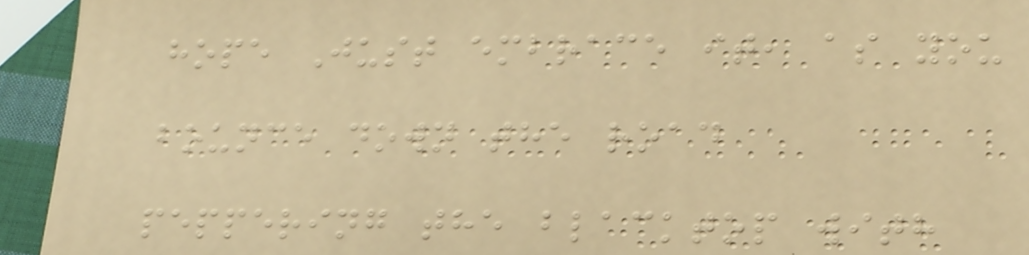hope Just embrace it, as you
bounce down the road
peppering the blacktop with
